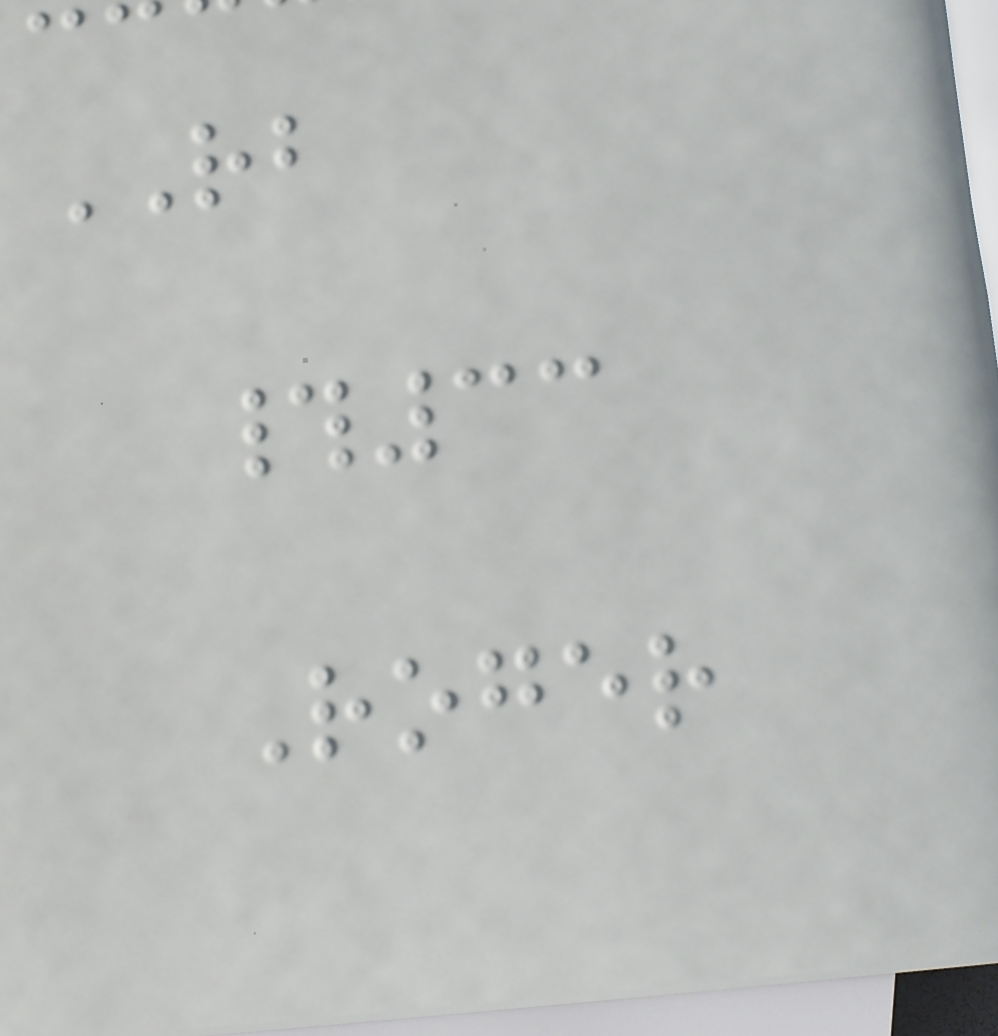RB
#33
Roger
